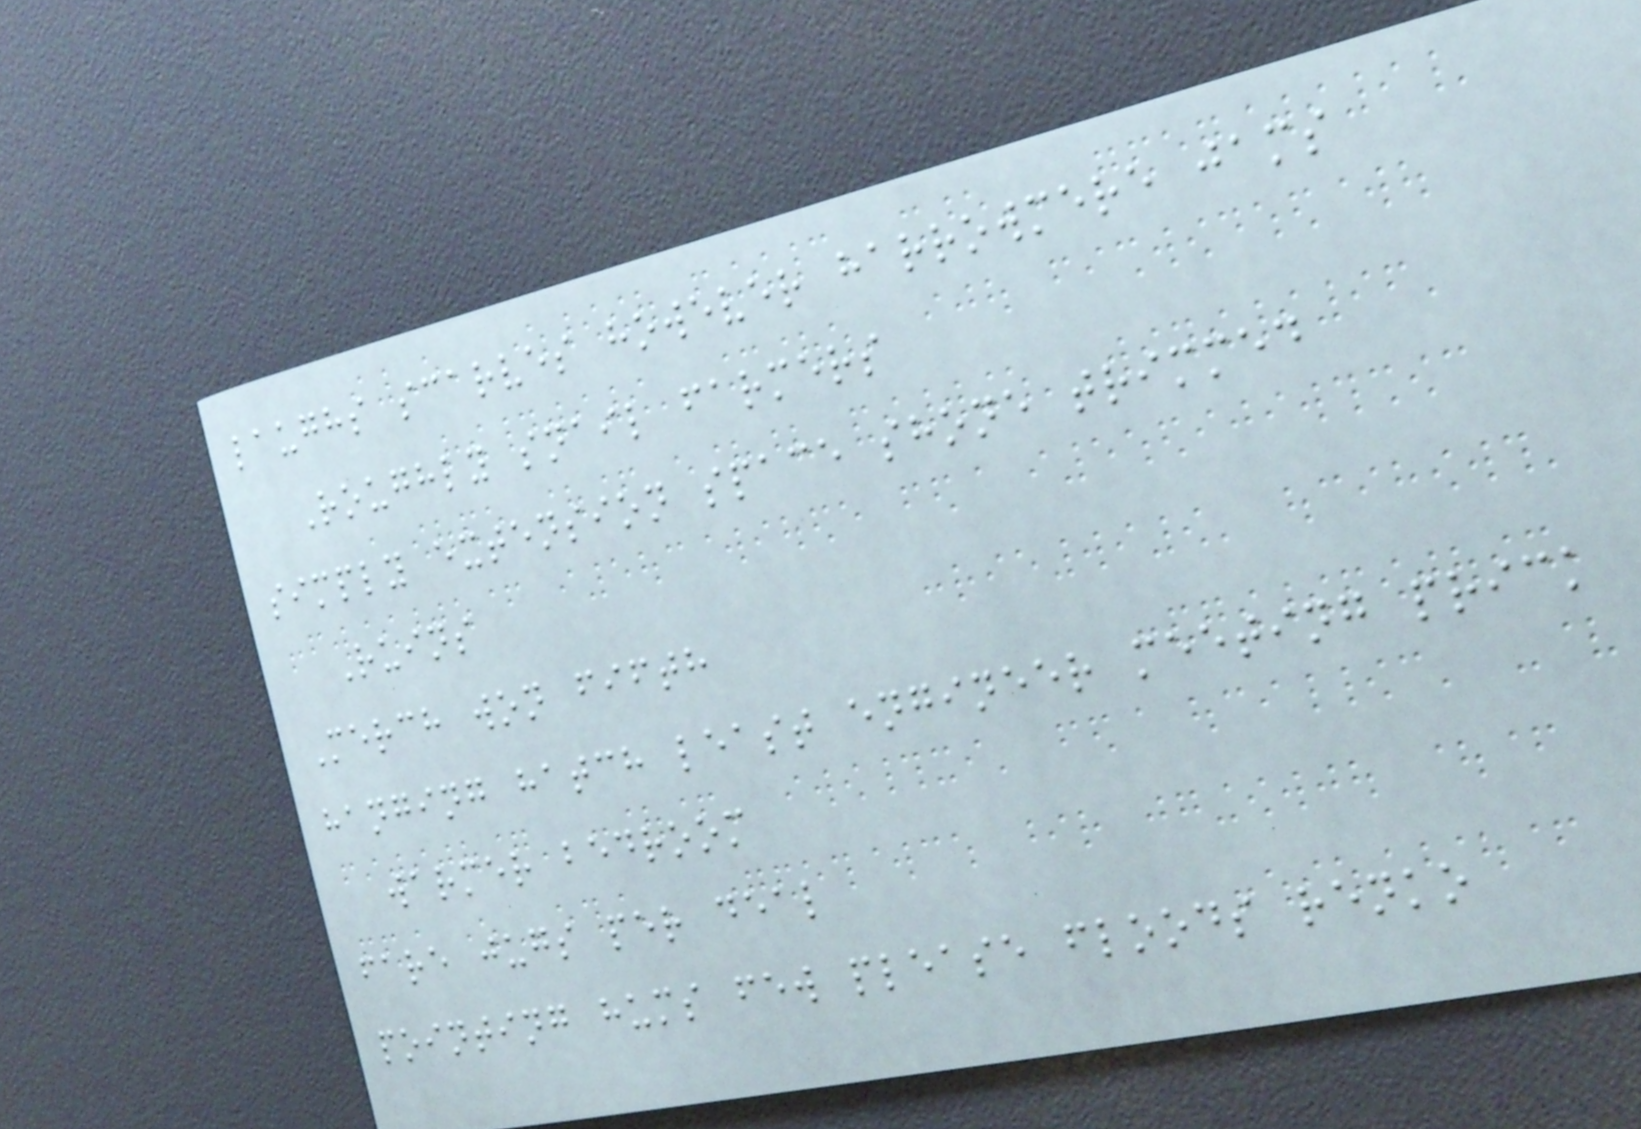laughs scarves however harrowmere jams
Roughly snail farmers
simply extension space shone trimmed
Ruins
Merch won fifth
hanging hatch least engineer meeting prick
warmer bedroom
fare jugs per deal
pointing hums few please floods renko
